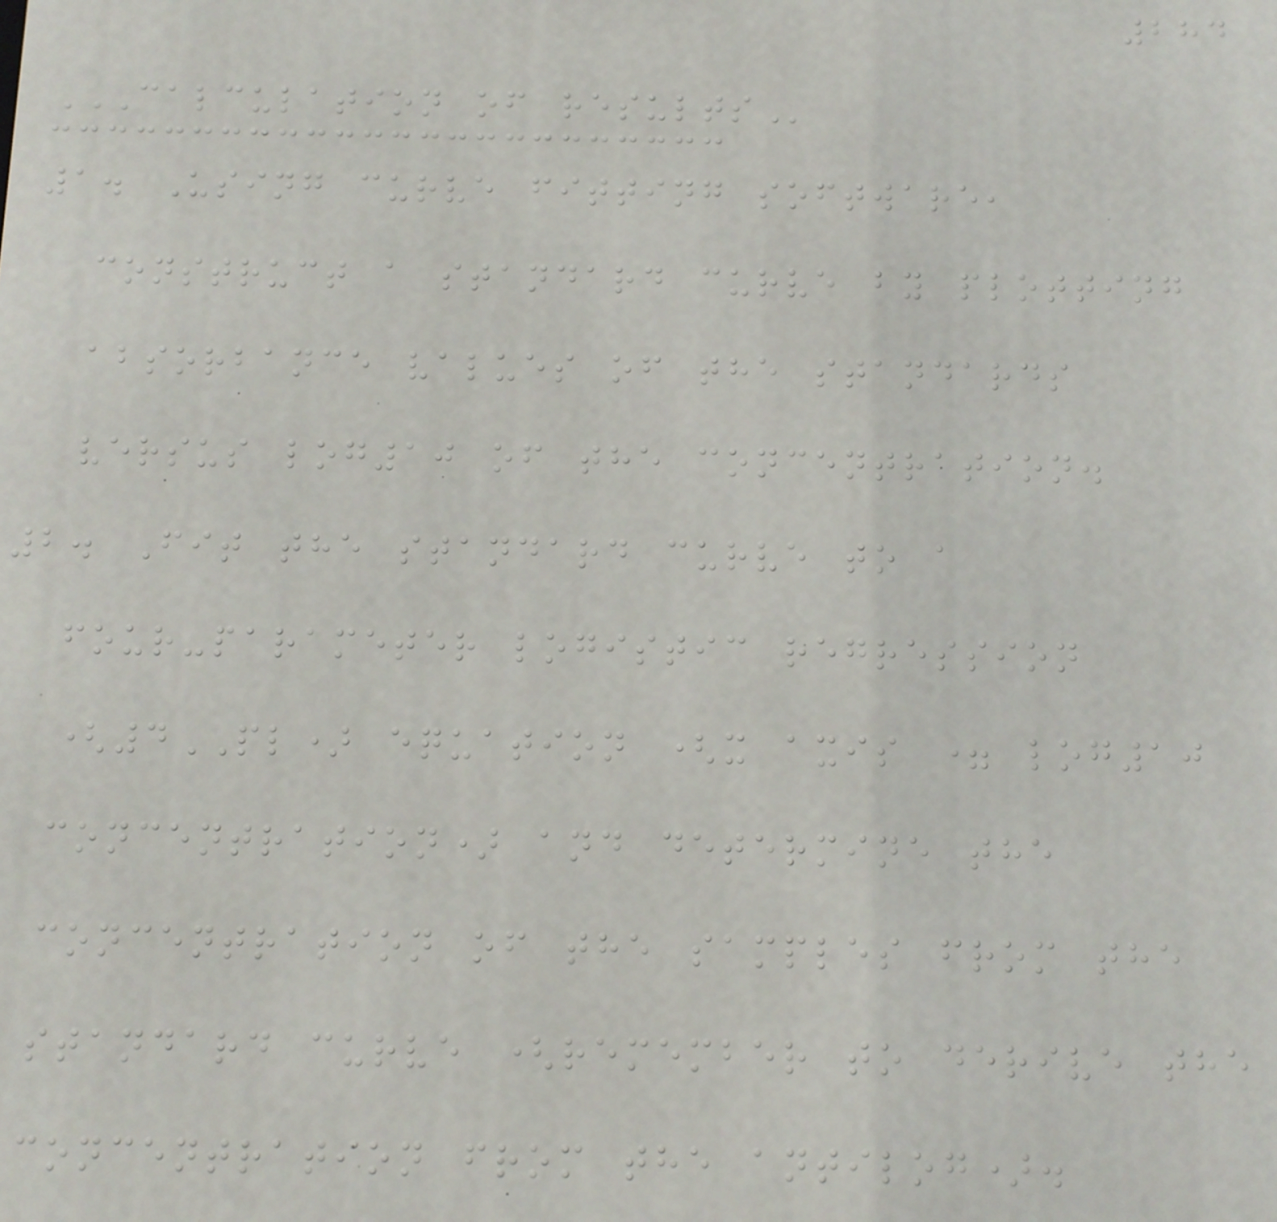284
CALCULATION OF RESULTS
1. Using curve fitting software,
construct a standard curve by plotting
absorbance values of the standards
versus log10 of the concentration.
2. Fit the standard curve to a
four-parameter logistic regression
(4PL) equation (x axis = log10
concentration) and determine the
concentration of the samples from the
standard curve (remember to derive the
concentration from the antilog).
